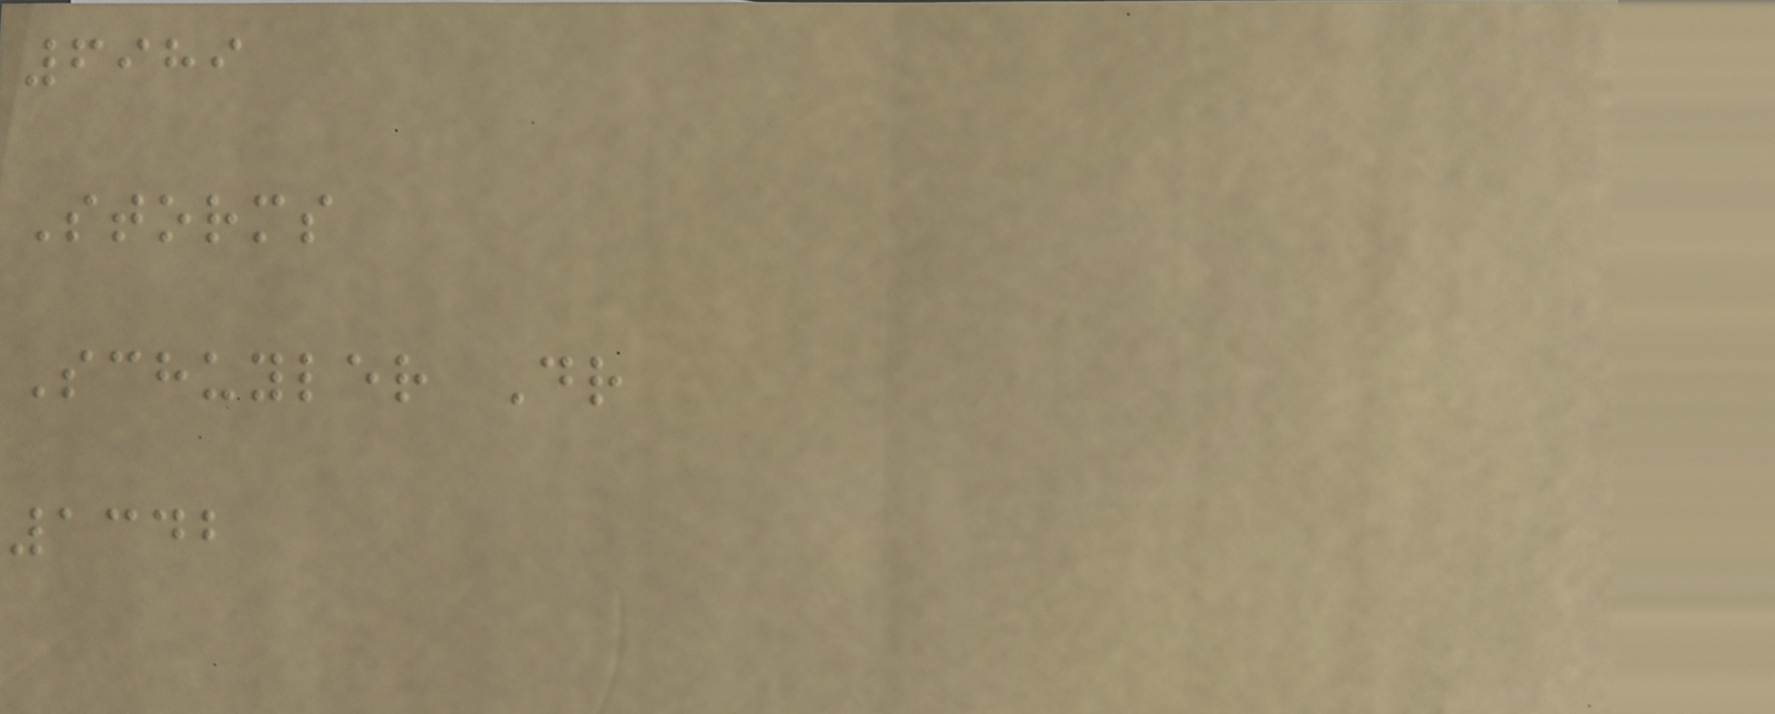6989
Storms
Schuyler Dr
1342
